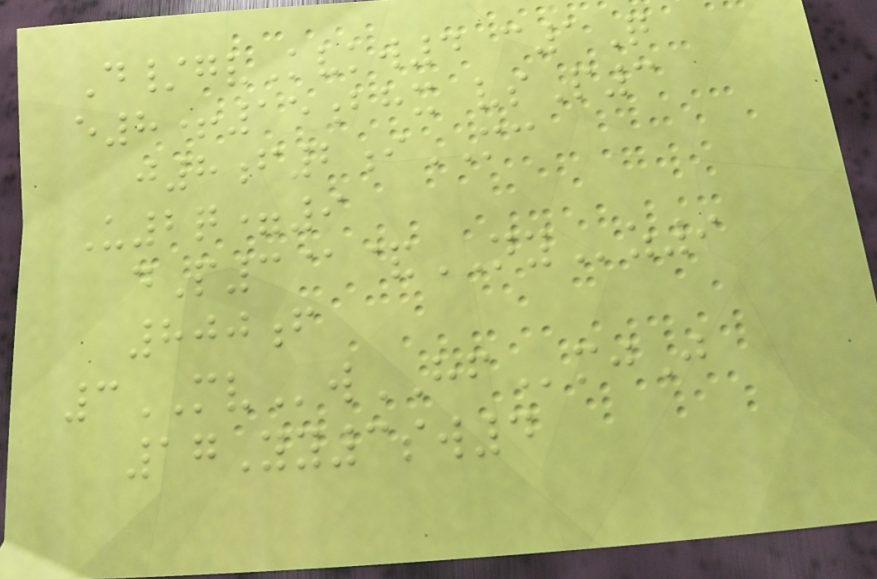D/gvKvkw4 c1Q
e8+15bhx vsP3
j8f2iMC
U2q=9
dP3@&NYz9
800f
3MVwHFmjJ
17Yy3sw4
